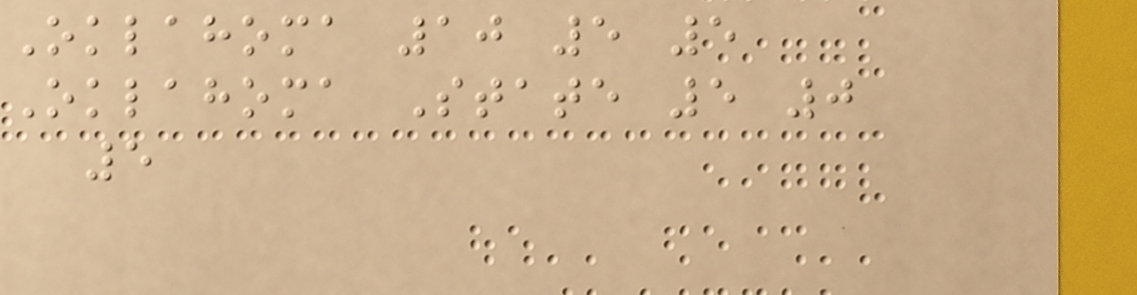Oklahoma 10 5 5
Oklahoma State 5 0
5
